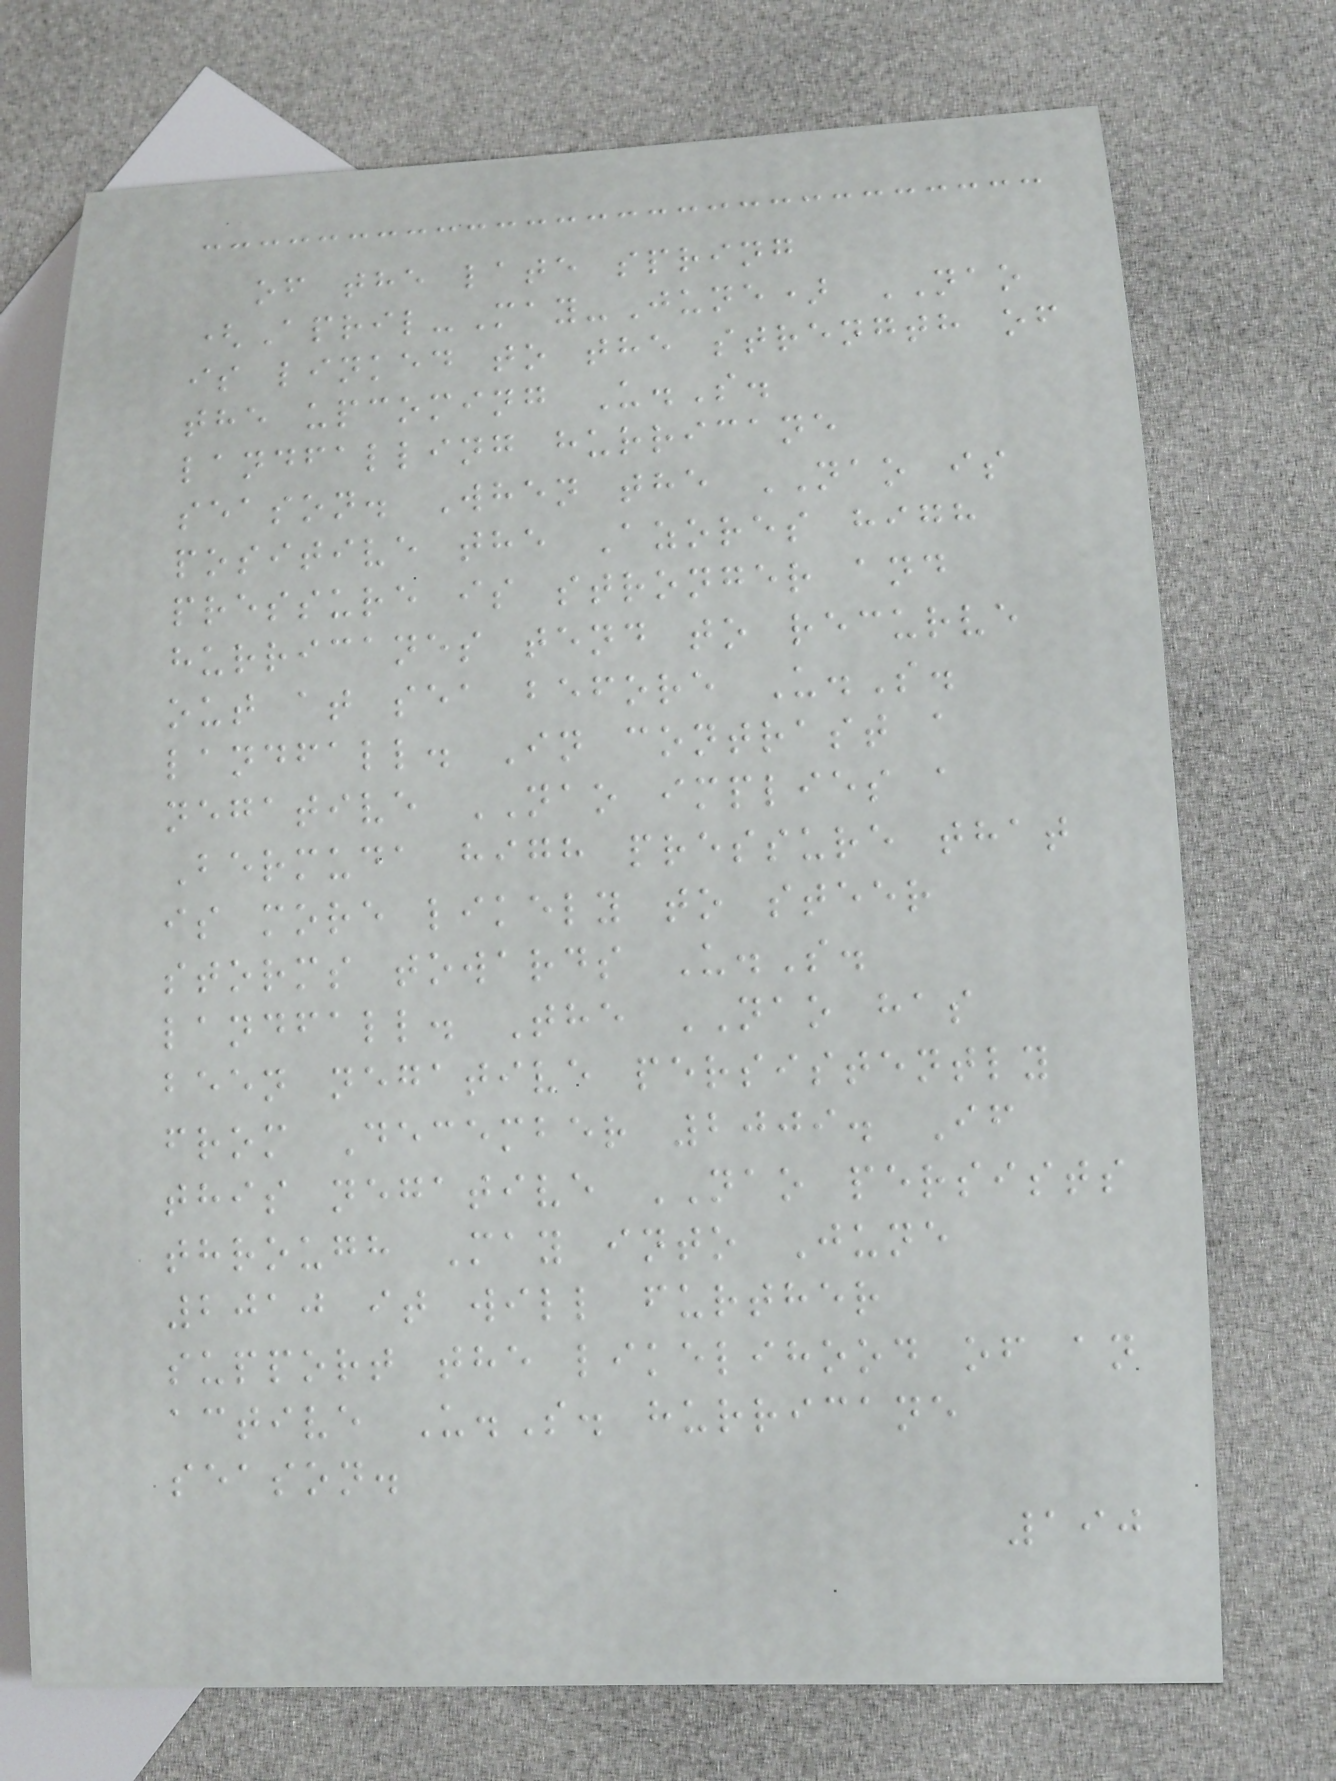of the late spring
(April-May-June) NAO
is linked to the strength of
the upcoming U.S.
landfalling hurricane
season. When the NAO is
positive the Azores high
pressure is stronger and
hurricanes tend to recurve
out at sea before U.S.
landfall. In contrast a
negative NAO implies a
Bermuda high pressure that
is more likely to steer
storms towards U.S.
landfall. The NAO has
been negative persistently
from December 2009. If
this negative NAO persists
through May into June
2010 it will further
support the likelihood of an
active U.S. hurricane
season.
190
